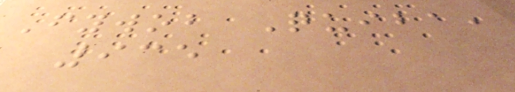Fywob Quiba,
935
